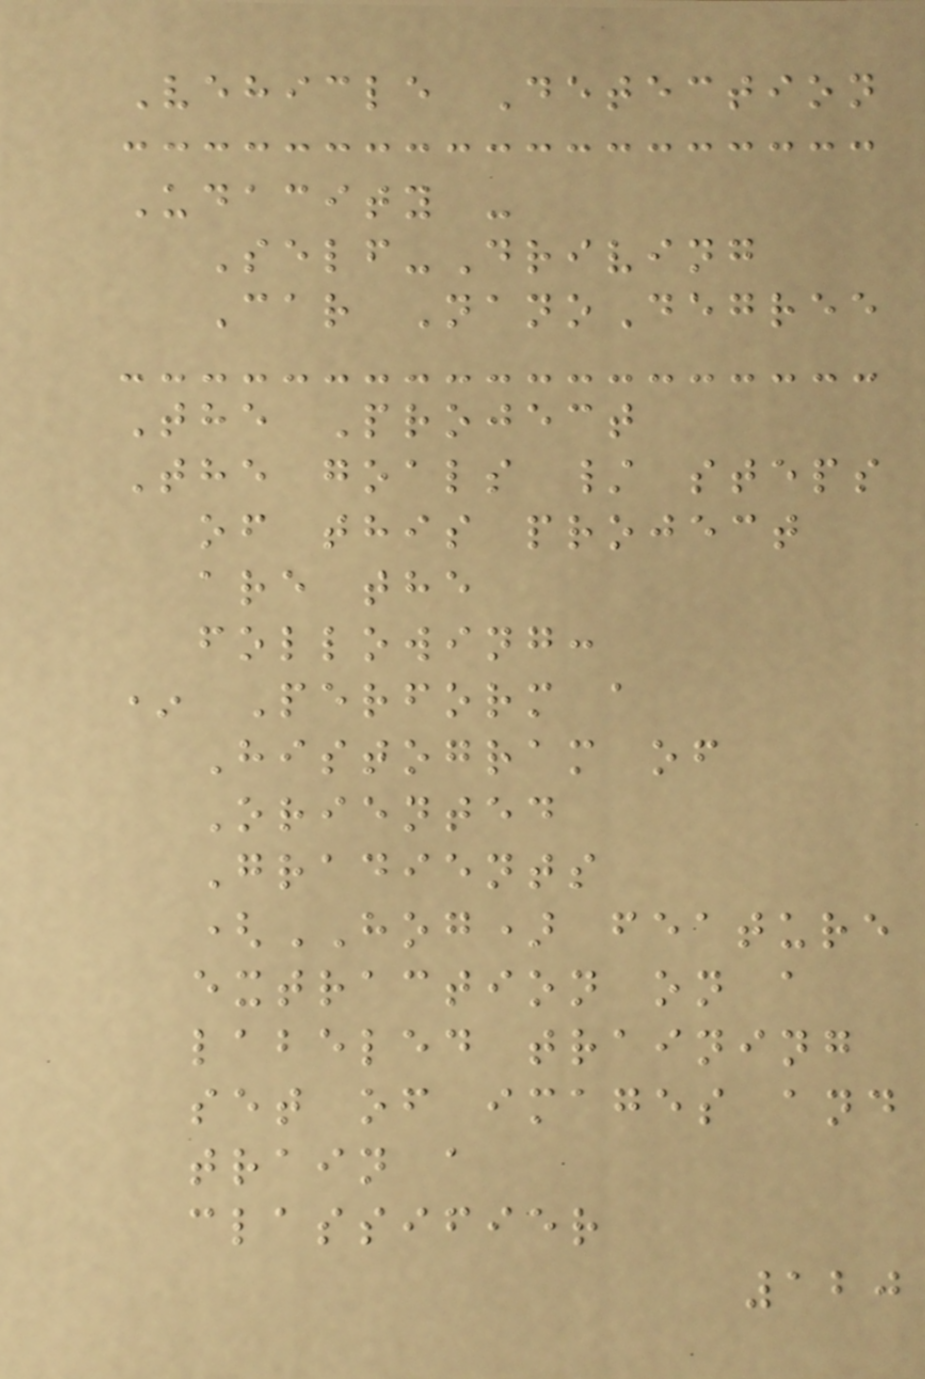Vehicle Detection
Udacity -
Self-Driving
Car NanoDegree
The Project
The goals / steps
of this project
are the
following:
* Perform a
Histogram of
Oriented
Gradients
(HOG) feature
extraction on a
labeled training
set of images and
train a
classifier
120
